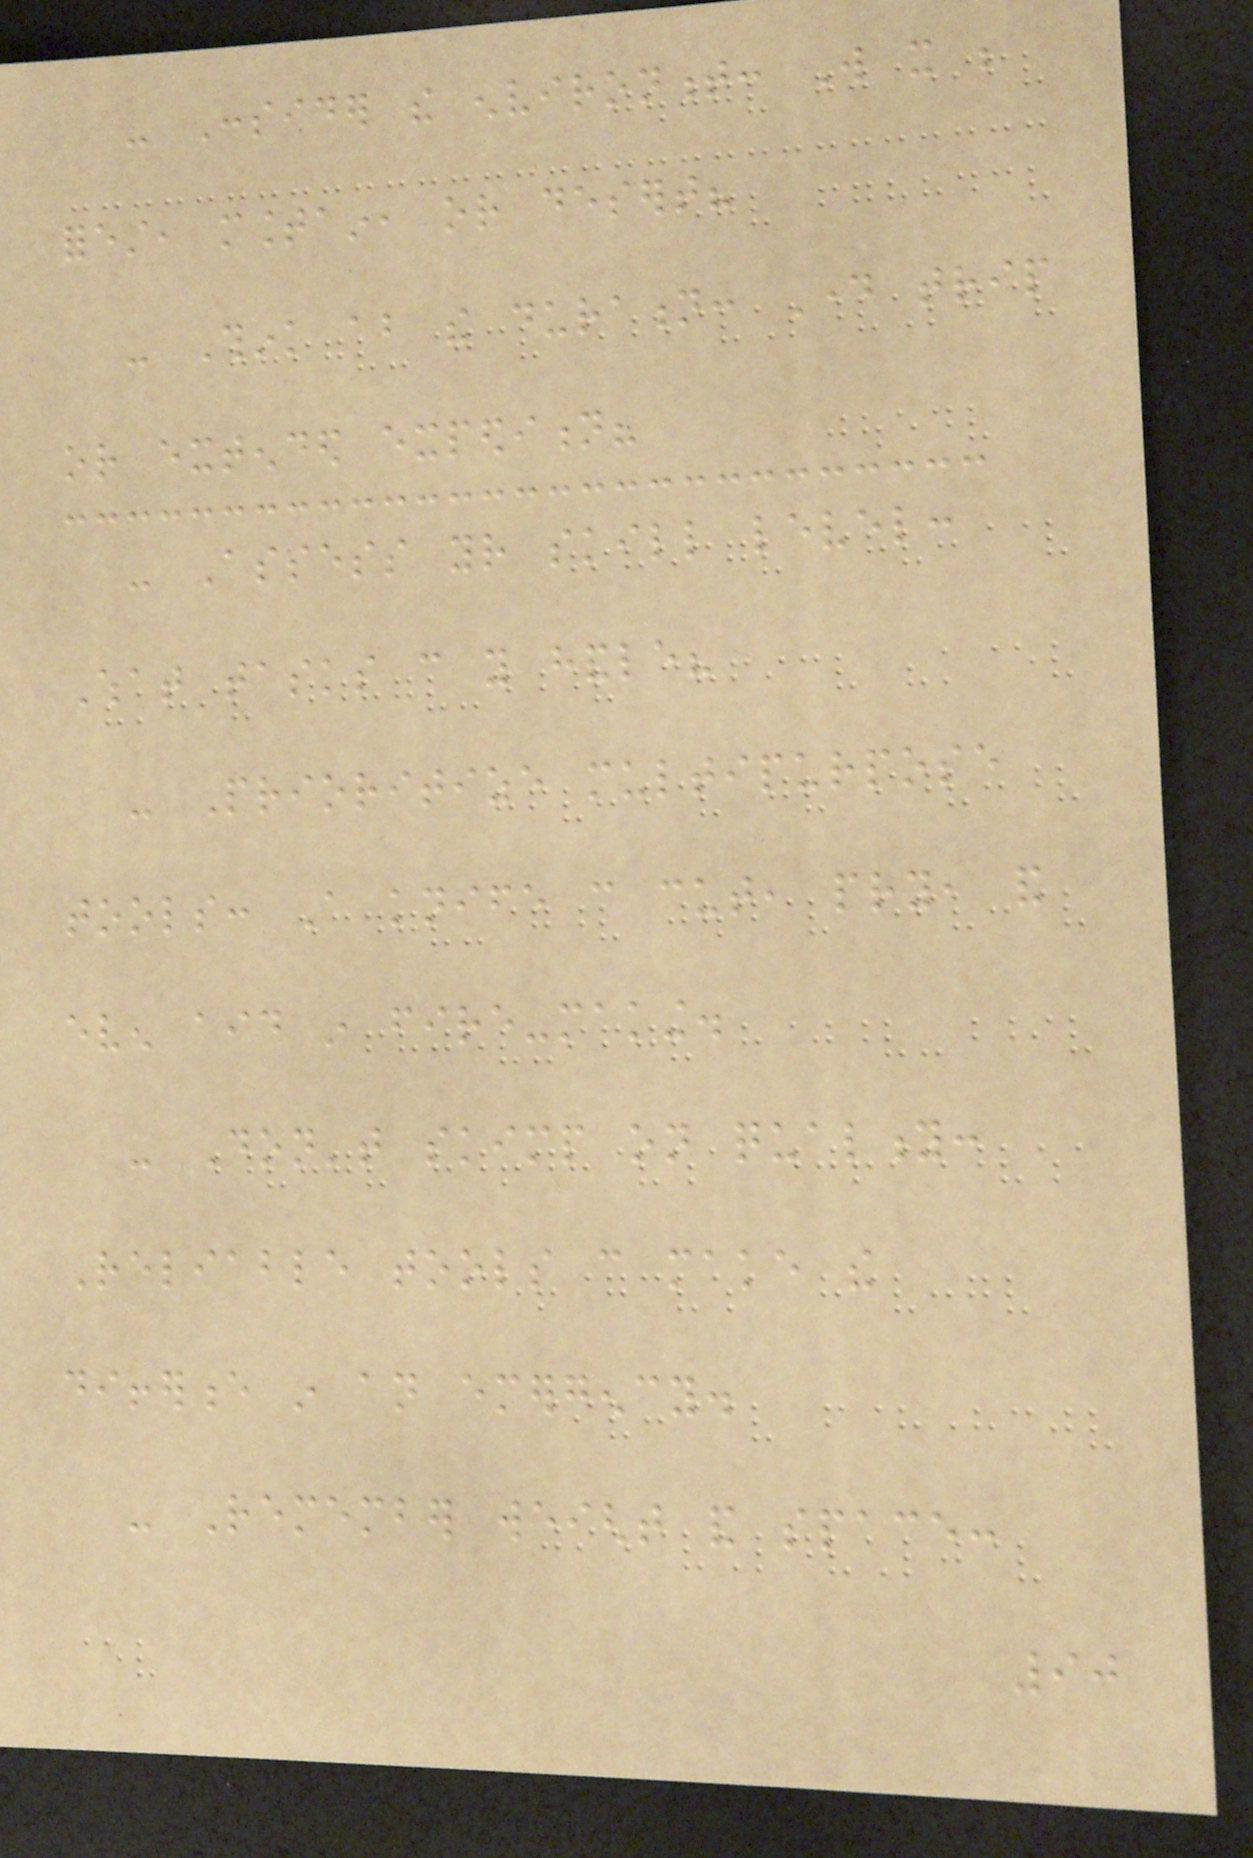- Consider the environment: Will it be
forest, mountain, or desert?
- Think about the duration: Day trip
or extended expedition?
- Assess your skill level:
What tasks can you handle?
- Prioritize multipurpose
tools: A knife can cut, pry, and
even aid in fire-making.
- Don't skimp on quality:
Reliable tools can make the
difference in an emergency.
- Remember weight and space:
90
